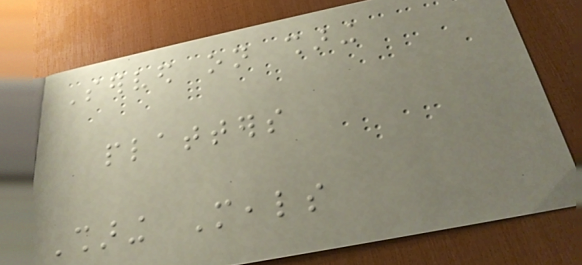Served on sharing
platters
Sharing Meals
